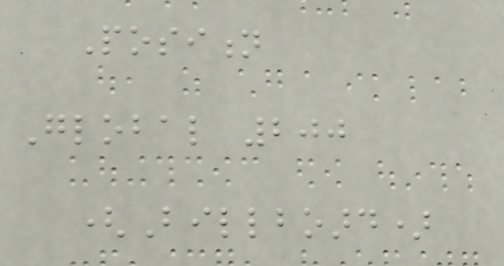Position
Global 200
(Billboard)
